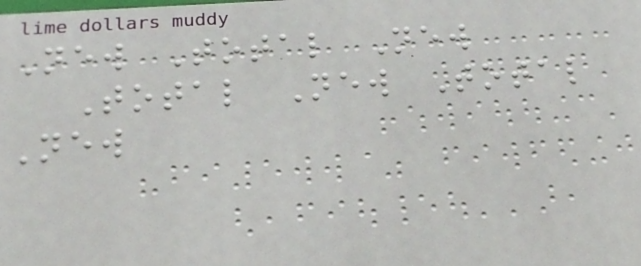New Total New
Total New Total
New
